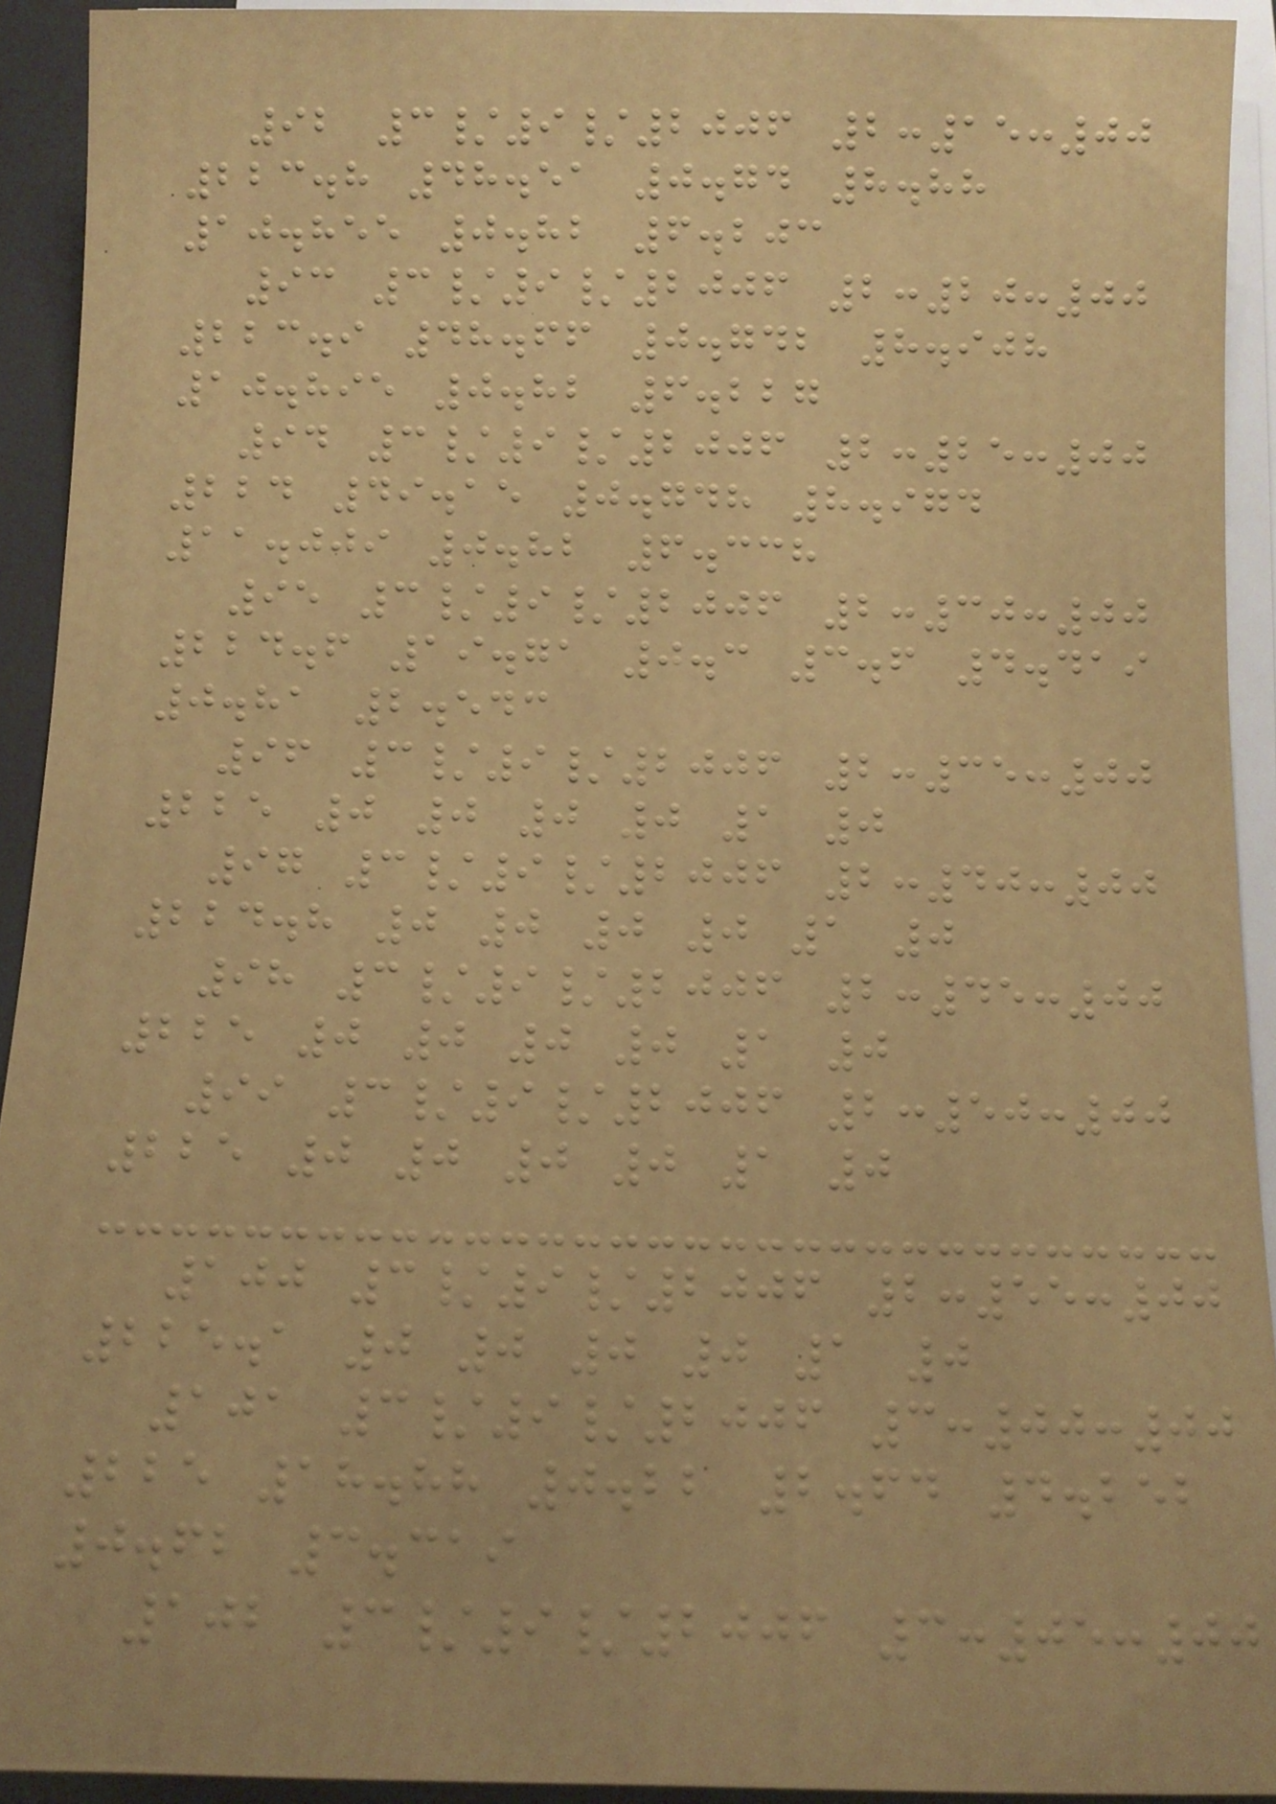92 3/9/2006 2:15:00
223.8 48.51 0.74 8.88
10.855 0.82 6.203
93 3/9/2006 2:20:00
223.9 48.66 0.742 8.908
10.895 0.82 6.227
94 3/9/2006 2:25:00
224 49.15 0.748 8.974
11.009 0.82 6.338
95 3/9/2006 2:30:00
224.6 19.71 0.3 3.6 4.419
0.81 2.543
96 3/9/2006 2:35:00
225 0 0 0 0 1 0
97 3/9/2006 2:40:00
224.8 0 0 0 0 1 0
98 3/9/2006 2:45:00
225 0 0 0 0 1 0
99 3/9/2006 2:50:00
225 0 0 0 0 1 0
100 3/9/2006 2:55:00
225.1 0 0 0 0 1 0
101 3/9/2006 3:00:00
225 18.88 0.22 2.64 4.252
0.62 3.319
102 3/9/2006 3:05:00
